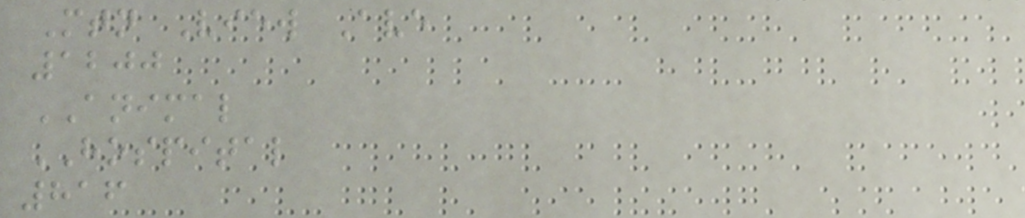Mtn View Ave
1200
ANIMAL
HOSPITAL
816
